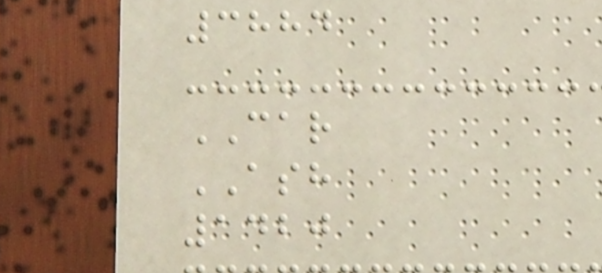3884
CAR
ASH
1420
